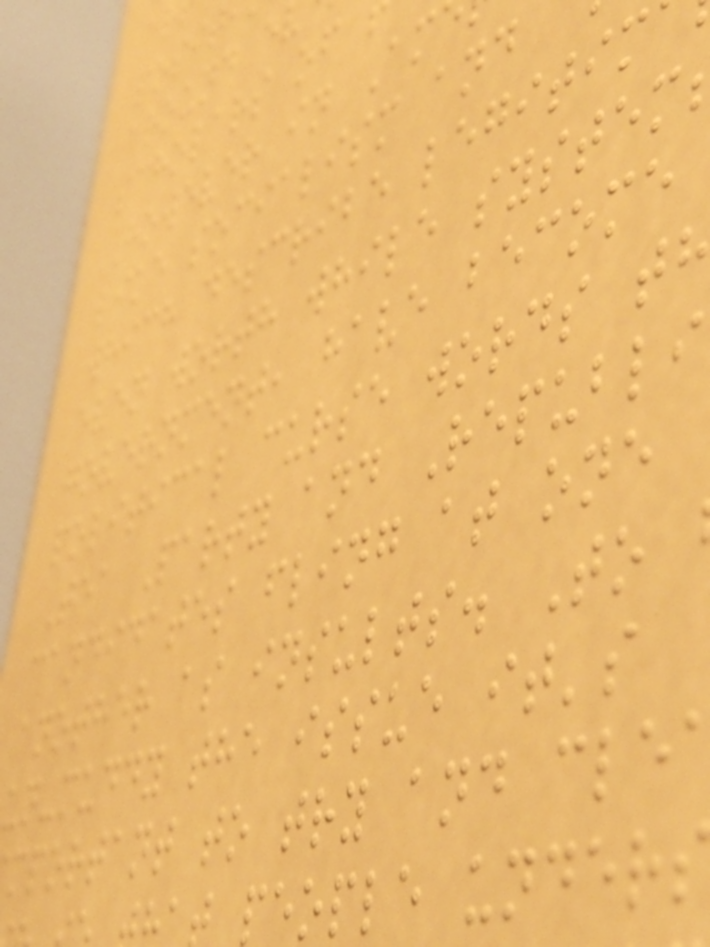around e
scholars of
However in Am
like socialism and
which describe legitim
even worth while system
government, have become
political curse words t
Tea Party and Republi
candidates fling at one
another as insults. To
un-muddy the issue it's
mportant to try and cle
people under
